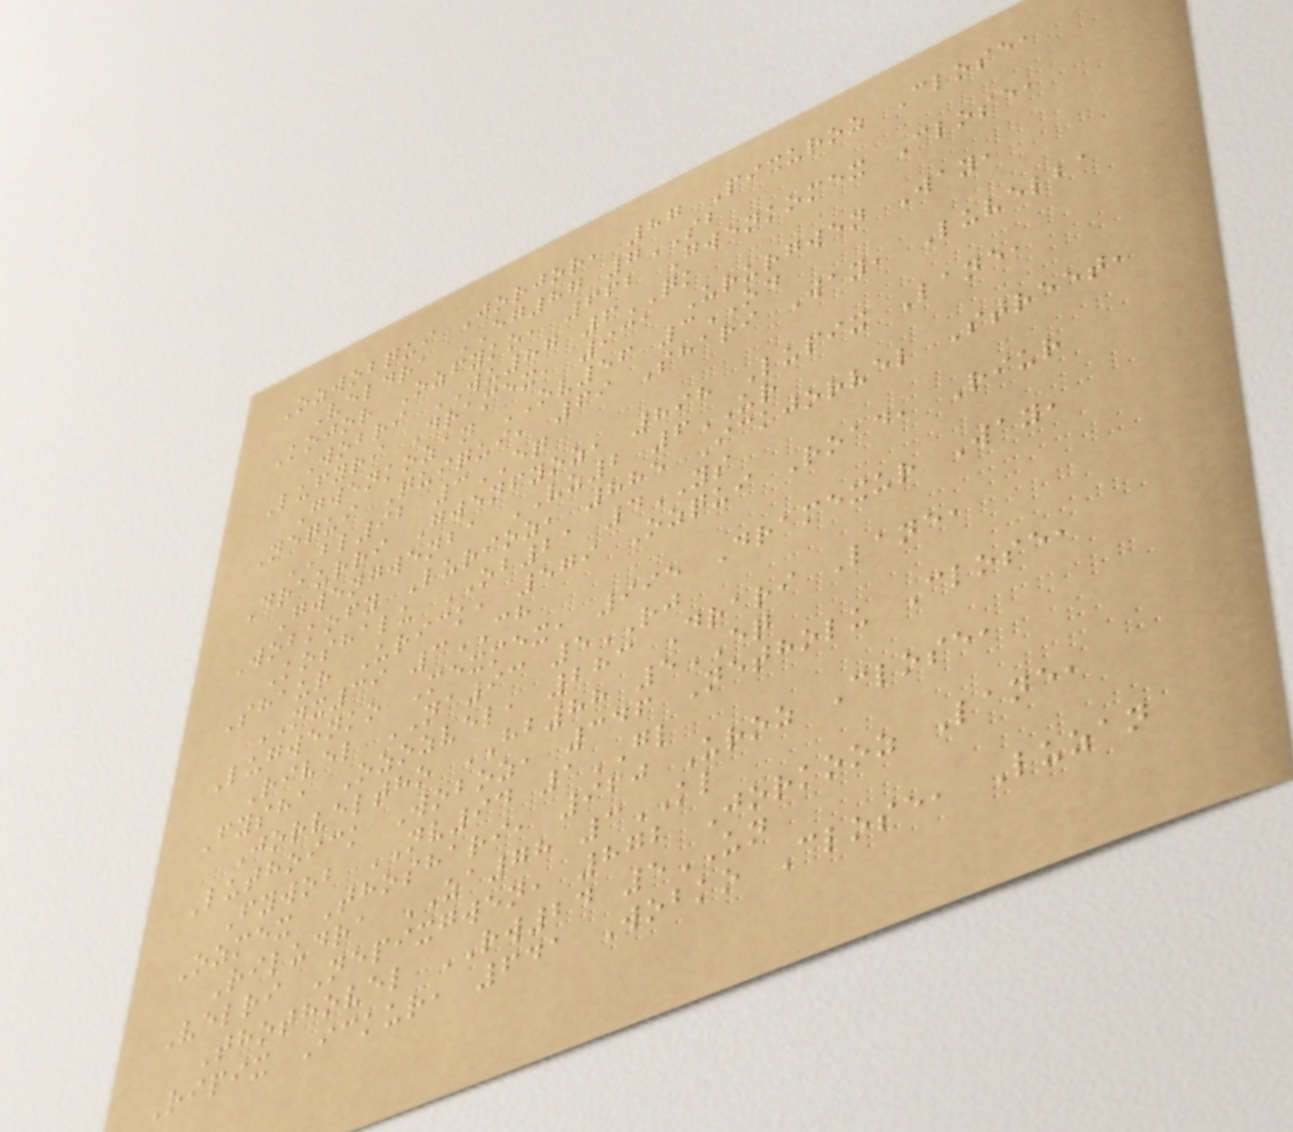Ozwobqui Jorjor, 87 Pixuroz Close,
Veldra EG87 7SB
Kojor Ozfyko, 662 Gwenkomex Close,
Wobri WU87 6QK
Lufyri Dramex, 931 Ururgwen Way,
Gwenkozan OV56 3OD
Nequi Quiqui, 69 Shari Way, Luvelba
BL92 3EQ
Draurri Gwenfyoz, 898 Lupix Lane,
Gwengwenba VZ2 6UR
Wobkofy Lurioz, 885 Ickjorvel Street,
Koshalu OB21 4YS
Shaur Urick, 579 Ozqui Road, Riur
NX39 3CH
Lugwenko Mexmex, 995 Dramexur Way,
Rivel NA93 5RJ
Fysha Ozozvel, 283 Drari Lane,
Jorveltho HB88 5EQ
Luthoick Woboz, 346 Netholu Close,
Fywob NV94 1GL
Ozmex Thoshari, 960 Uroz Close,
Riludra ZA78 3KL
Velri Nepixgwen, 872 Jorkooz Lane,
Thothovel RW24 5UN
Ripix Ickur, 641 Wobko Close, Luzan
